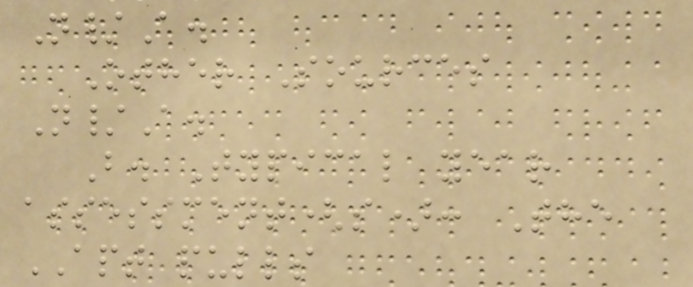N/A.
Other Sources
N/A.
B. Typical year
assessment(s): The
APT pulls
